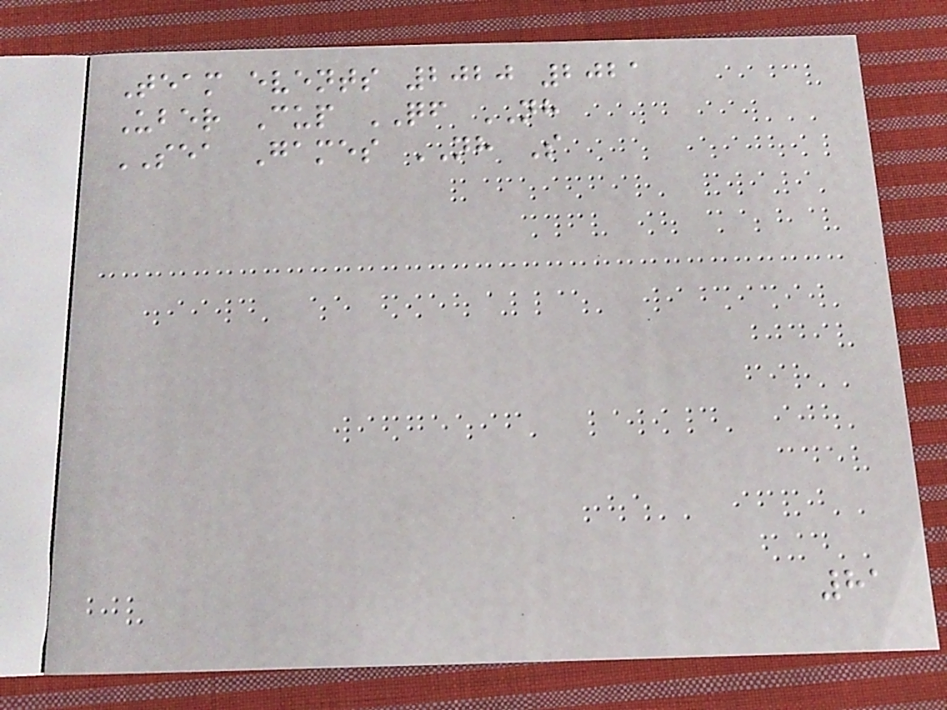Team events 2020 2021
Uber Cup QF NH
SEA Games NH S
81
